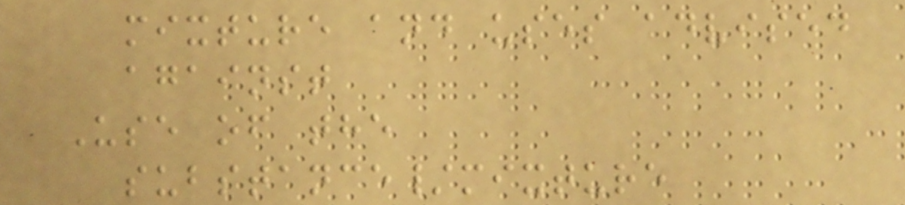mixture and uses advised
against
Use of the
substance/mixture
